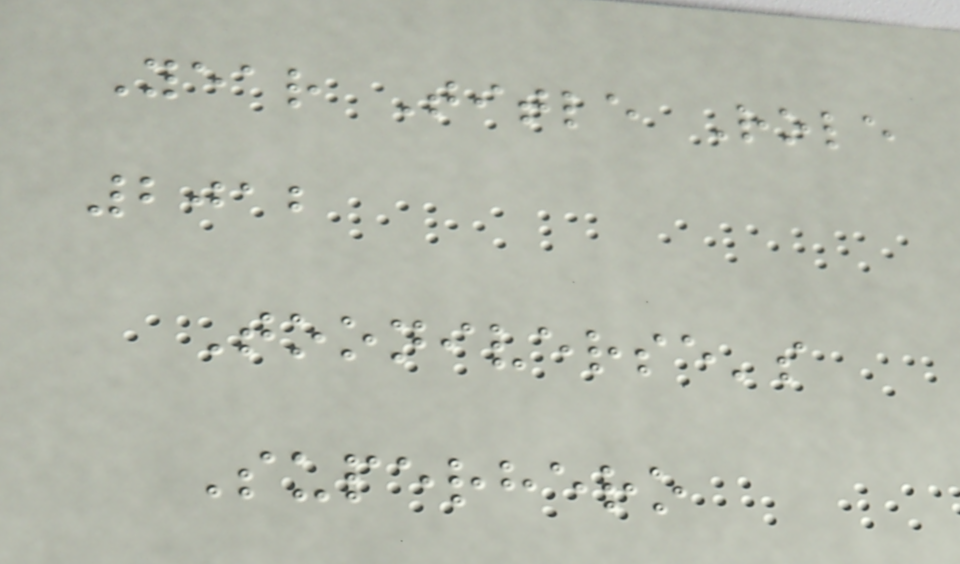Year Title Role
2012
Tooniverse's
Superhero
